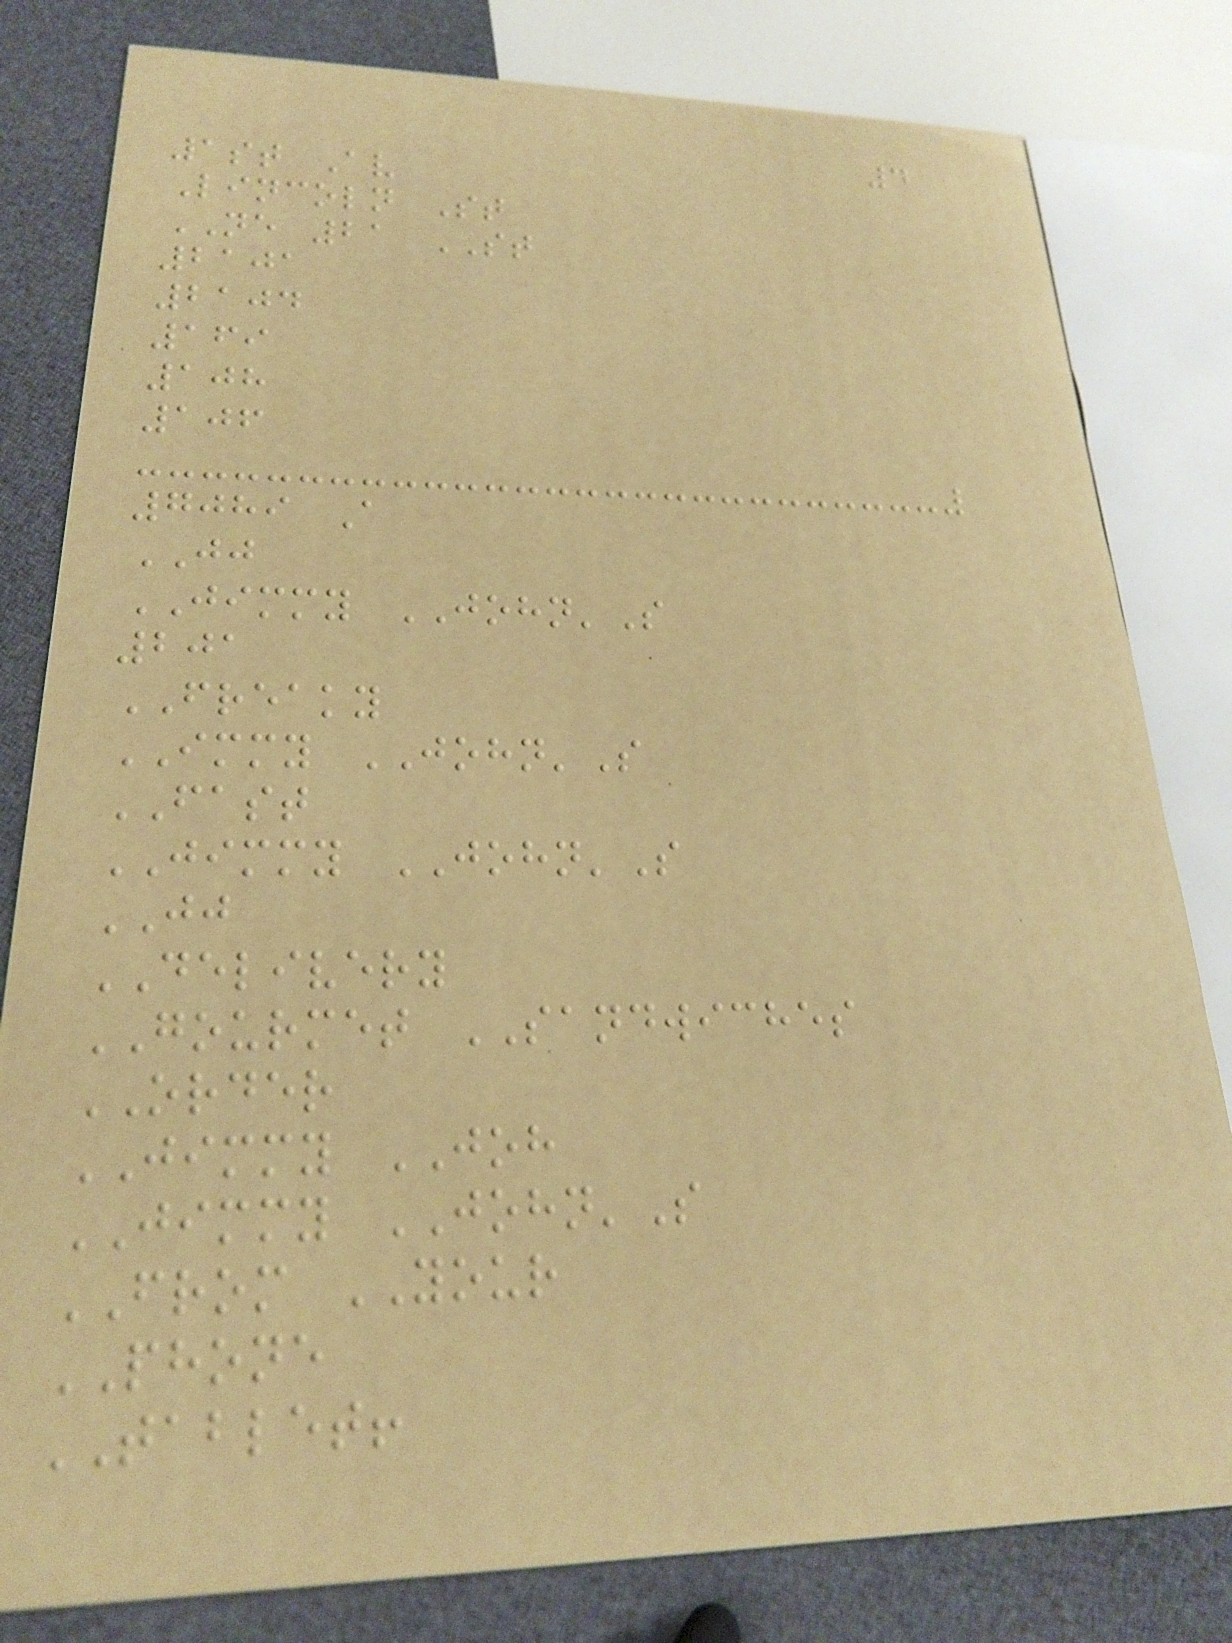4
1st Av
Lincoln St
NE 21 ST
2101
2104
169
108
106
7089 A
JJ
JIMMY JOHN'S
201
FREAKY
IMMY JOHN'S
FAST
JIMMY JOHN'S
JJ
DELIVERY
GOURMET SANDWICHES
ORDER
JIMMY JOH
JIMMY JOHN'S
FROM YOUR
PHONE
TABLET!
